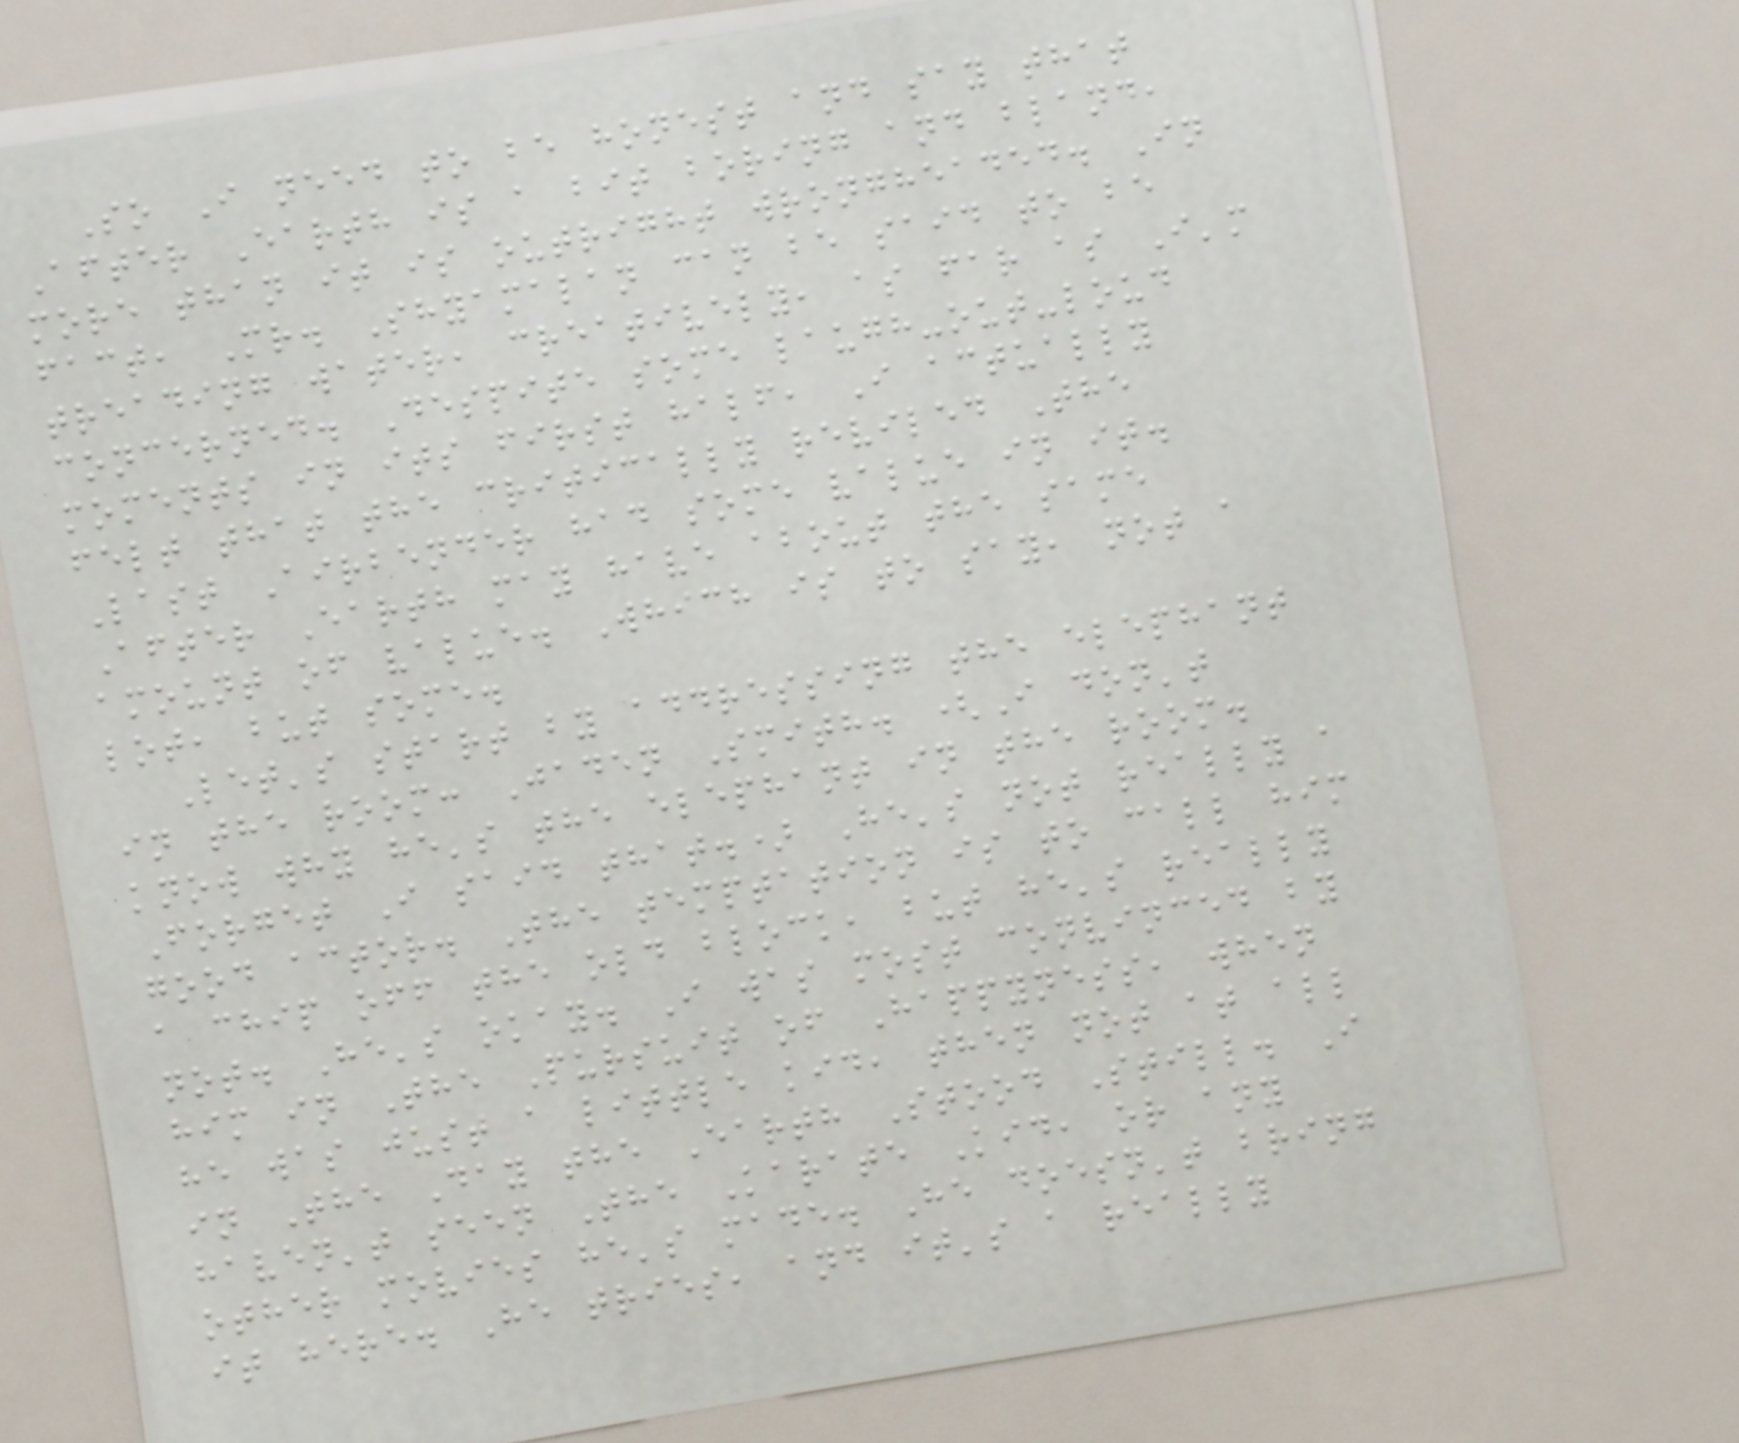So I need to be honest and say that
After Earth is a bit boring and bland,
more than it is outright wrongheaded. In
fact, Mr. Shyamalan can be said to be
treading water, creatively, as far as I'm
concerned. Despite some laugh-out-loud
moments in its first half, I actually
felt that the critically reviled The
Last Airbender had some value in it.
After Earth may have about the same
amount of value. Which is to say, not a
lot, but some.
Let's start by addressing the elephant
in the room: Jaden Smith. (I don't
know why he's the elephant in the room.
Forget I said that.) He's not really a
good actor. The temptation is to call him
a chip off the old block, but he's really
not. He's okay. I was most convinced by
him in The Pursuit of Happyness, when
he was just a little kid, then not at all
in The Day the Earth Stood Still. I
haven't seen The Karate Kid, or any
other movies he's made. He doesn't bring
it here. He tries, and it's a really
